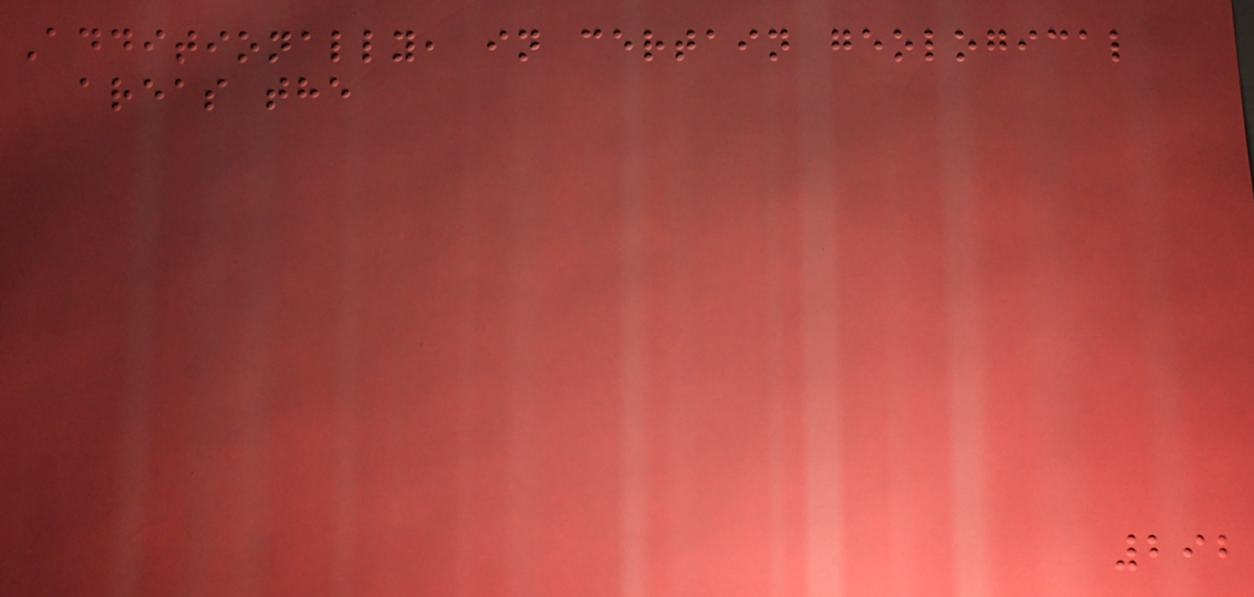Additionally, in certain geological
areas the
292
